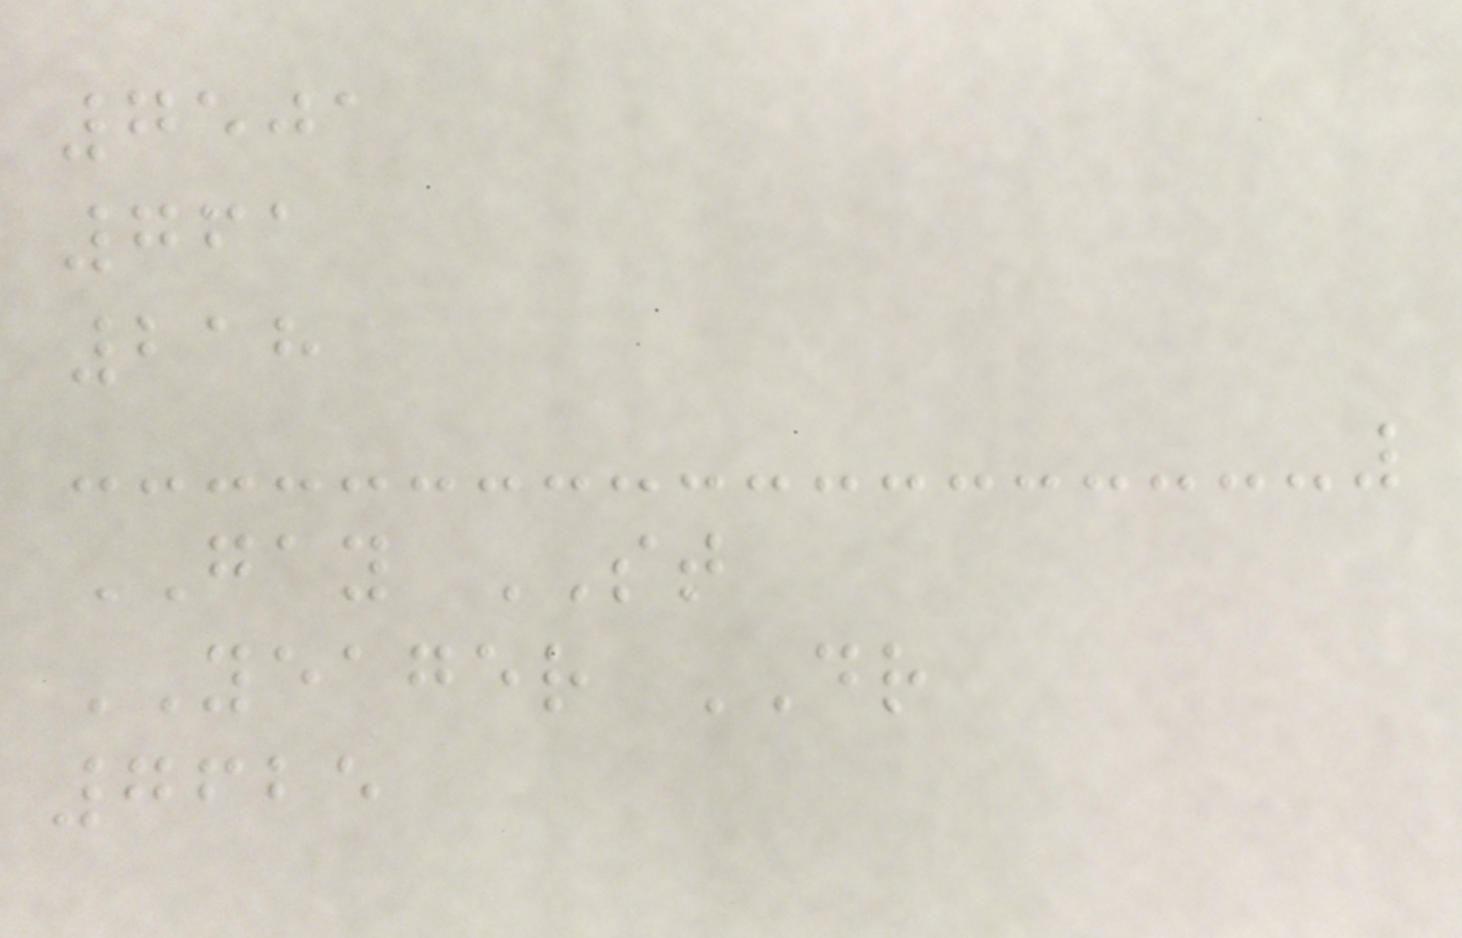7501
761
218
GAY ST
YEAGER DR
7625
